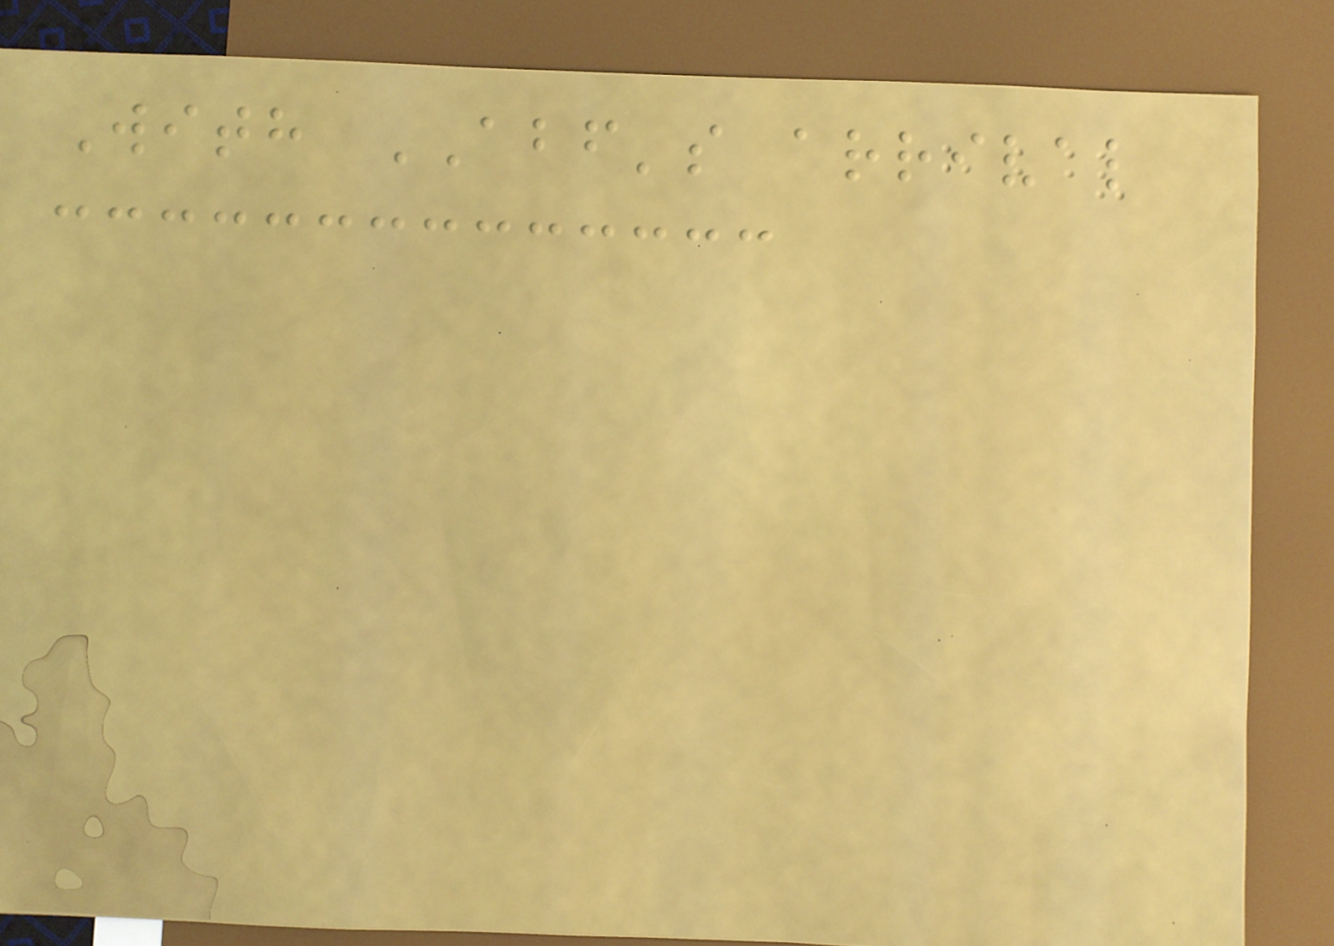With ABF's arrival
